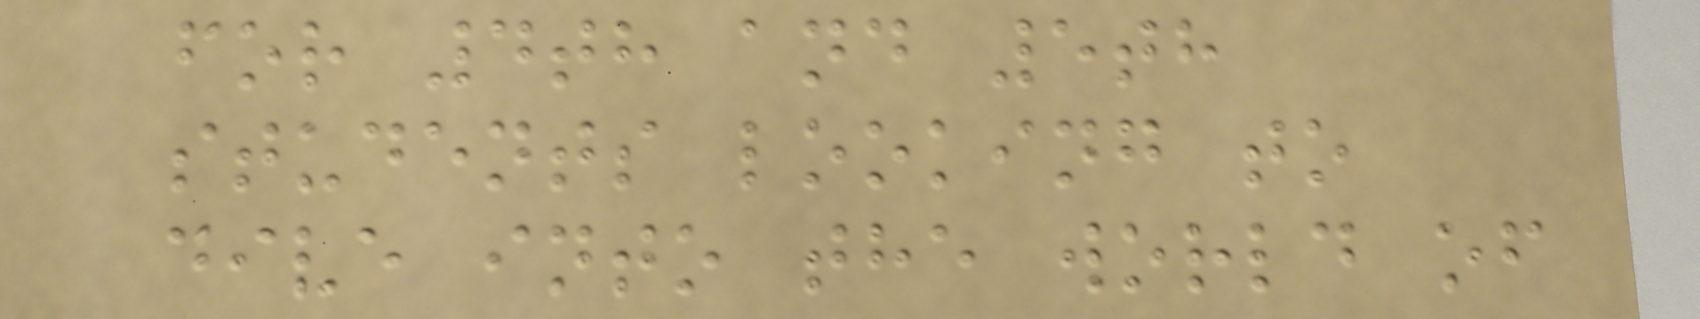for 4th and 5th
students looking to
dive into the world of
